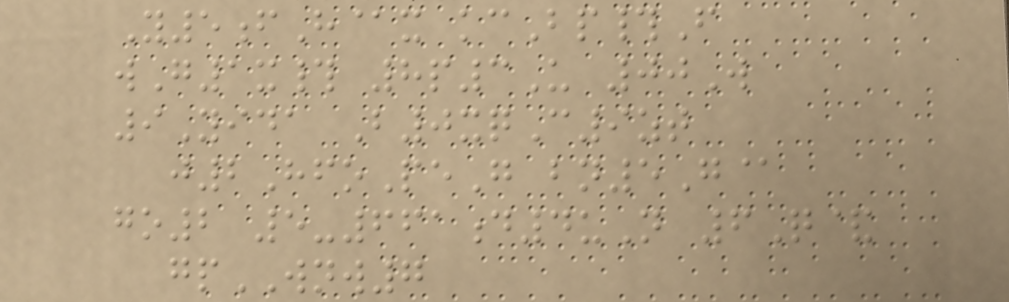Y5fH@x kcBp#F
wG1x# 8p3U 00W
9Yida B0xqC9zt
j2HfoPeG bn5G@
go2 5-661d4uN 6Q&
gpWNW7
